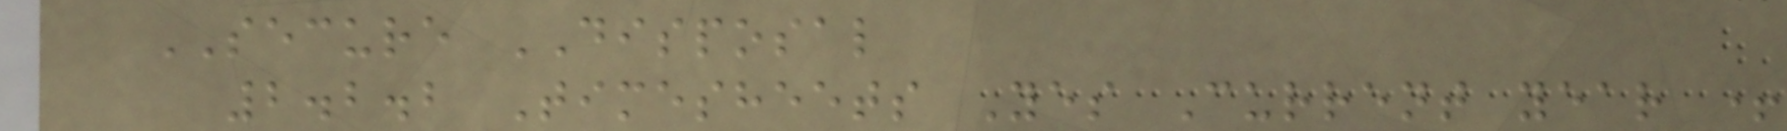SECURE DISPOSAL
2.2.2 Timesheets Yes Current year +
